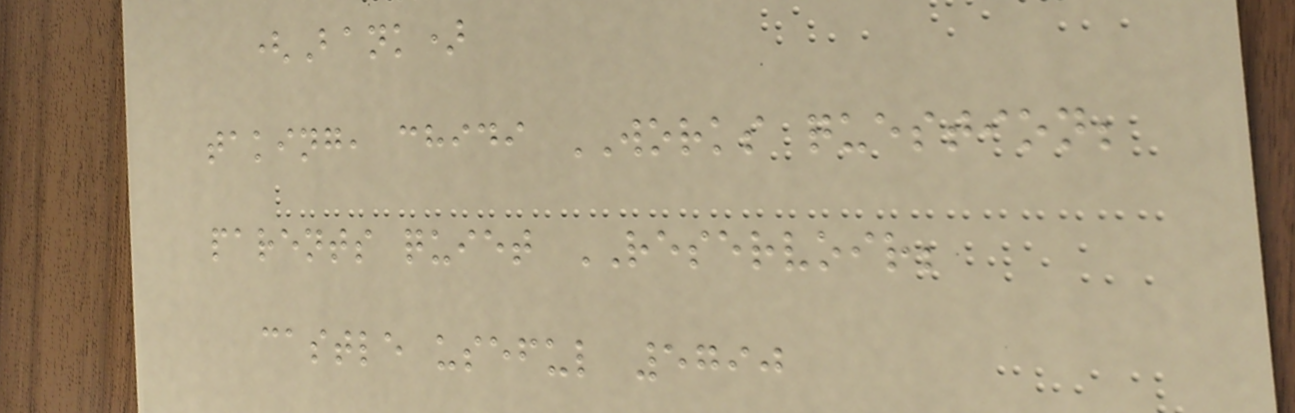(Bank)
taking, chidi WORKS question;
parents quiet RESERVOIR;
castle useful 5790
